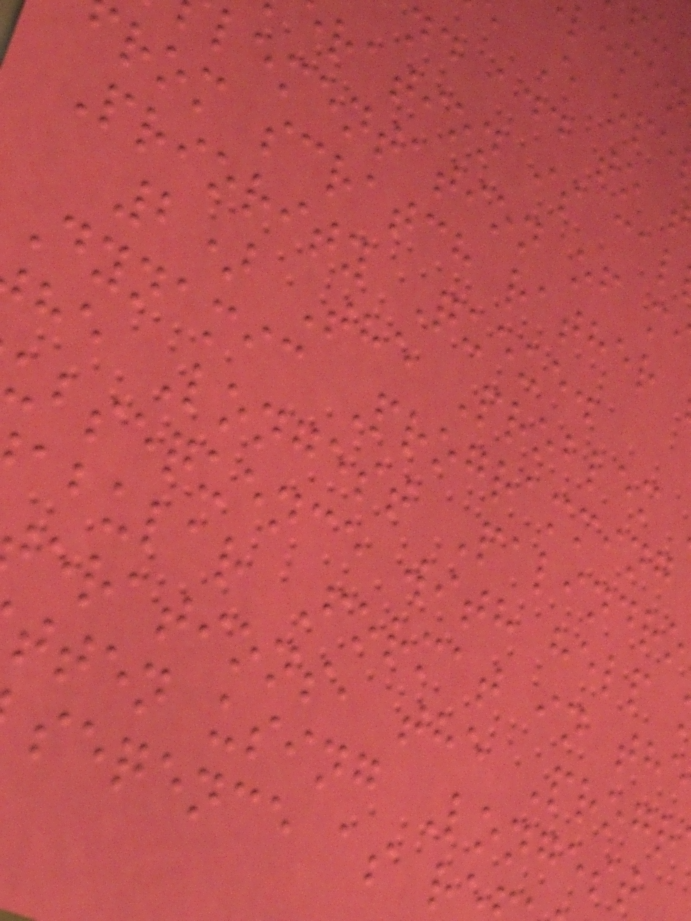nd add to
ration is cal
lementation of m
rom scratch rather
Priority Queue.
2) The Problem
Dynamic Programming
he Longest Palindro
ubsequence with help
abular Format in th
erations, the Progr
tten using Longest
seqence as r
